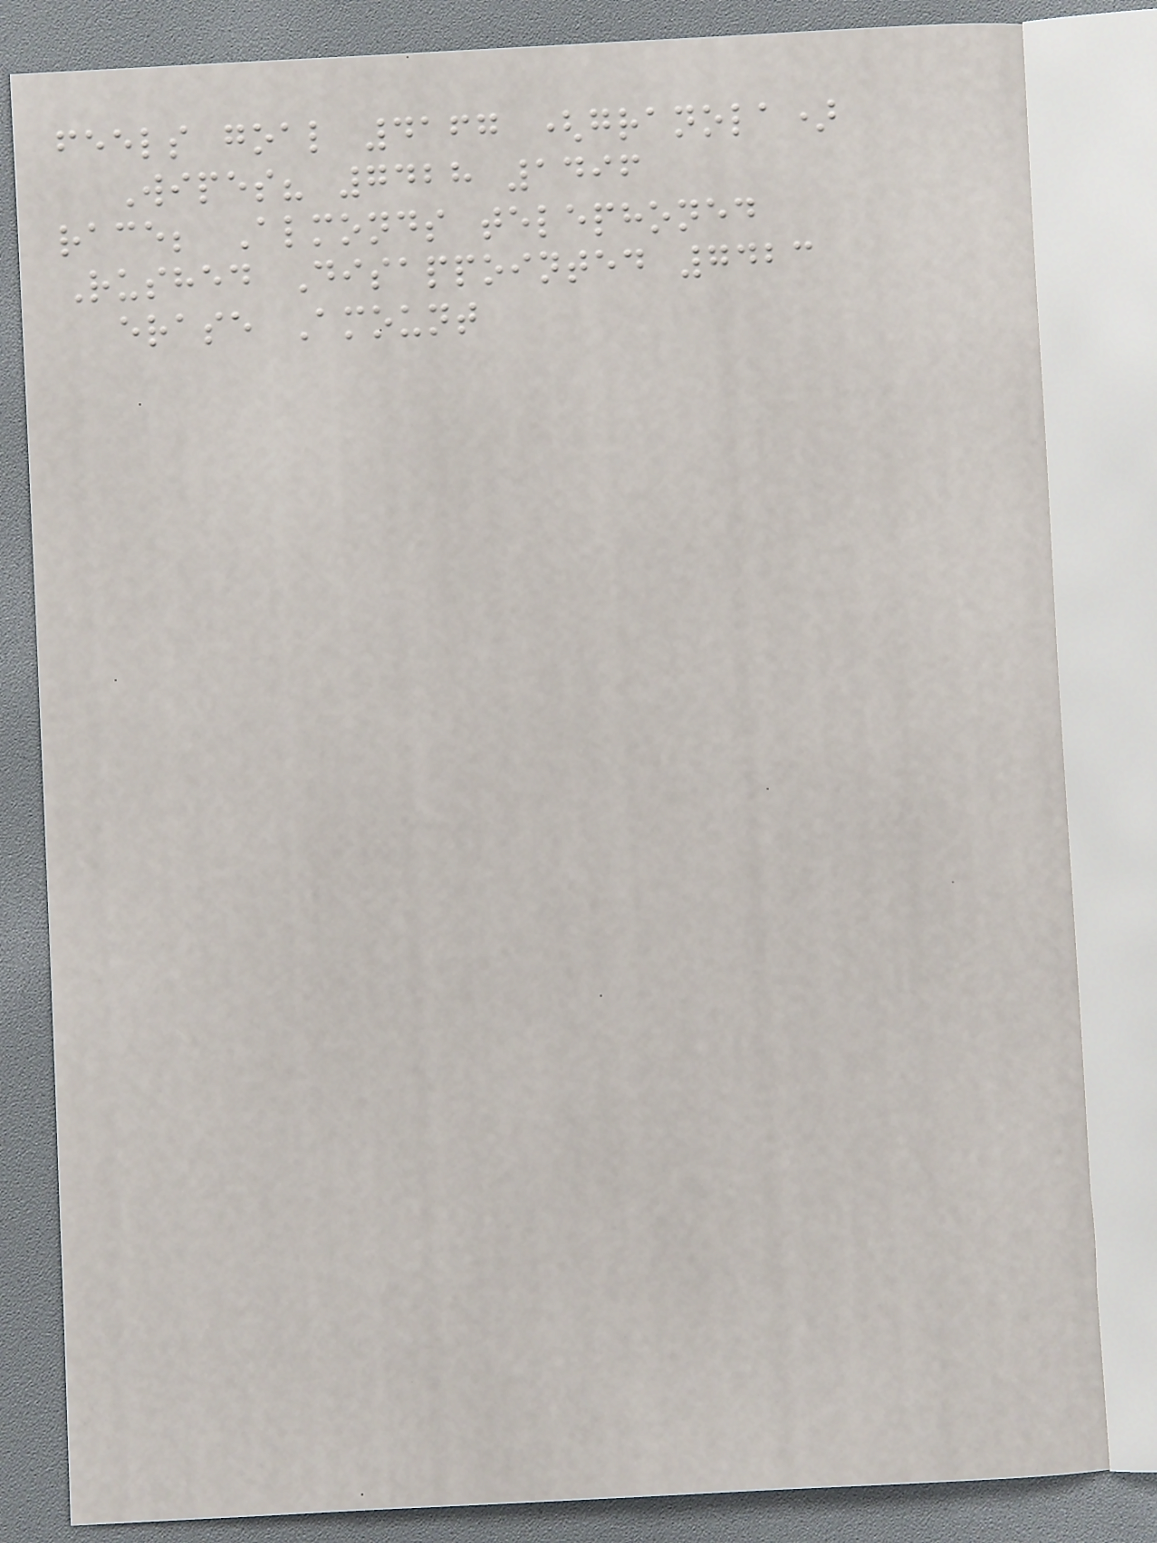feels goal 4167 (granola)
Wipes? 7428 1496
race; Almonds telephoned
Rushed Disappointed 7423
erase Amount
